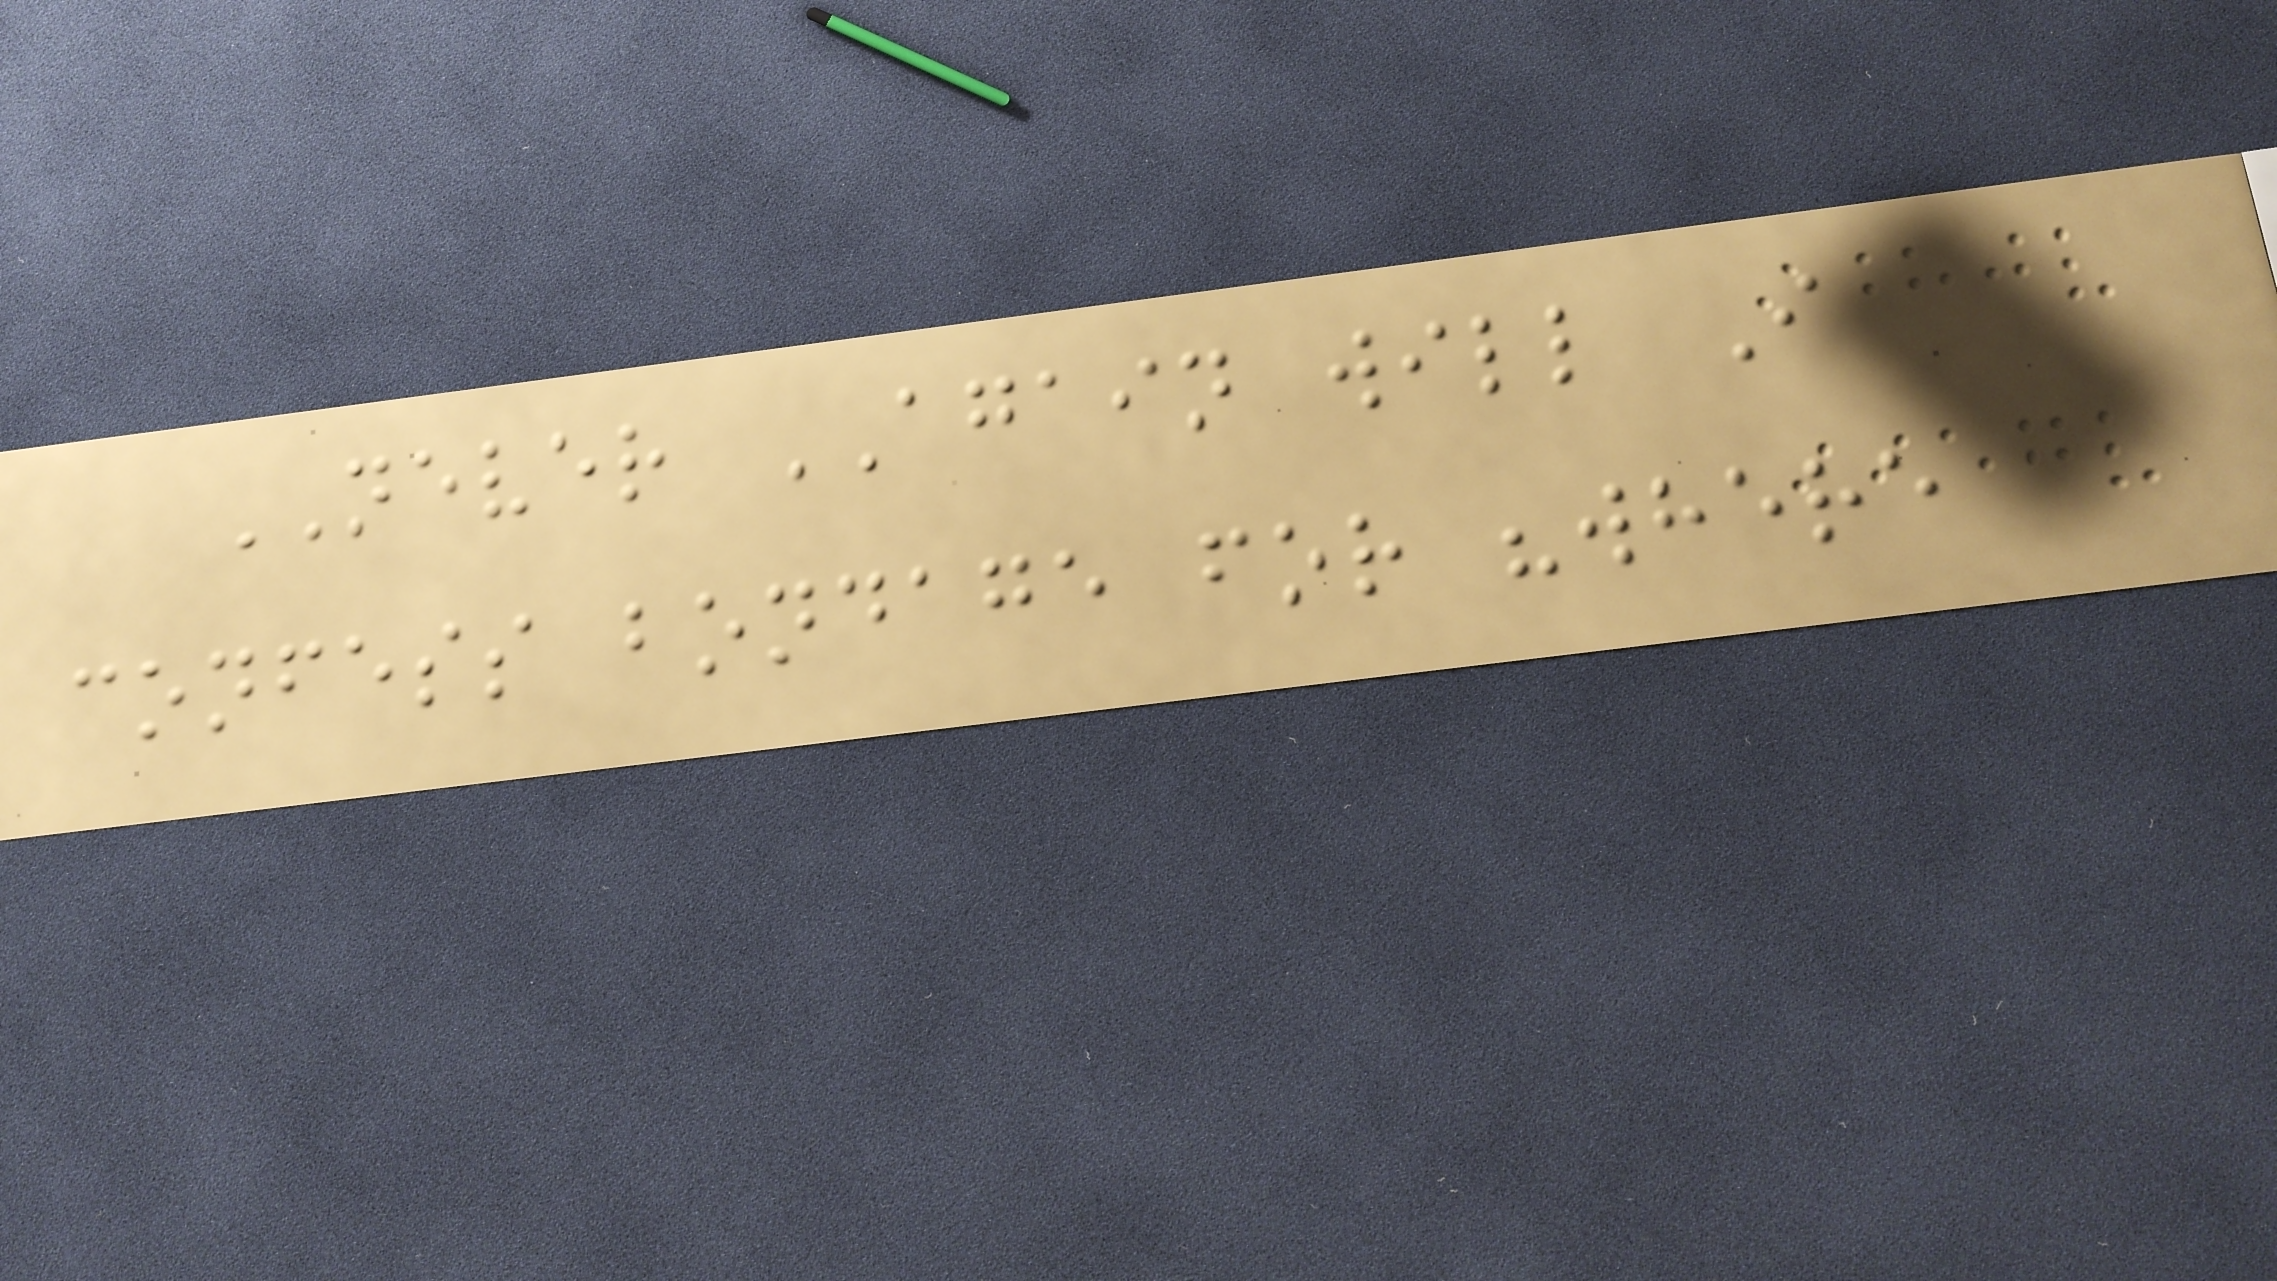NEVER AGAIN will I
confess bondage for "where
